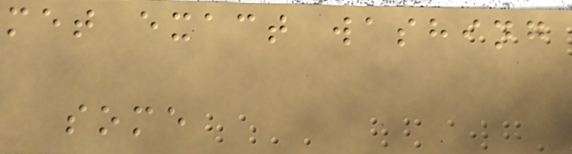met exact washing
some
